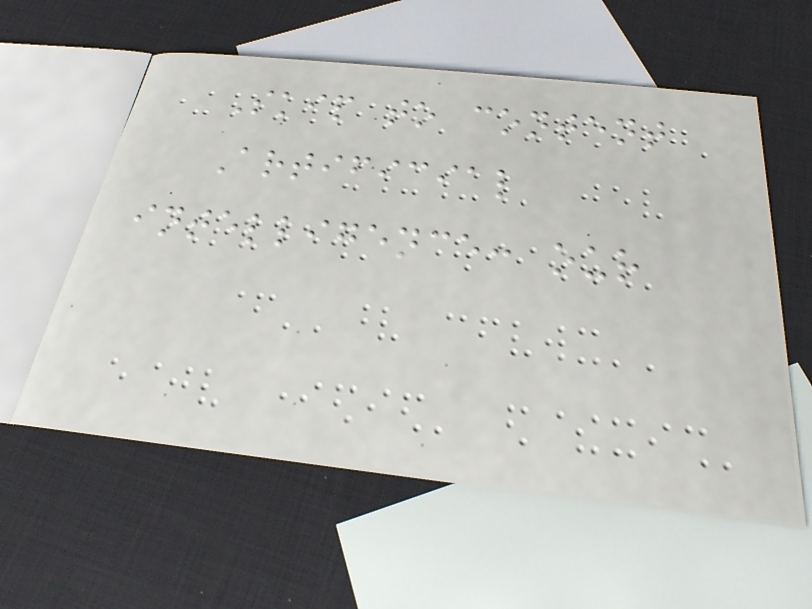Skip to content
Artificial
intelligence: our
